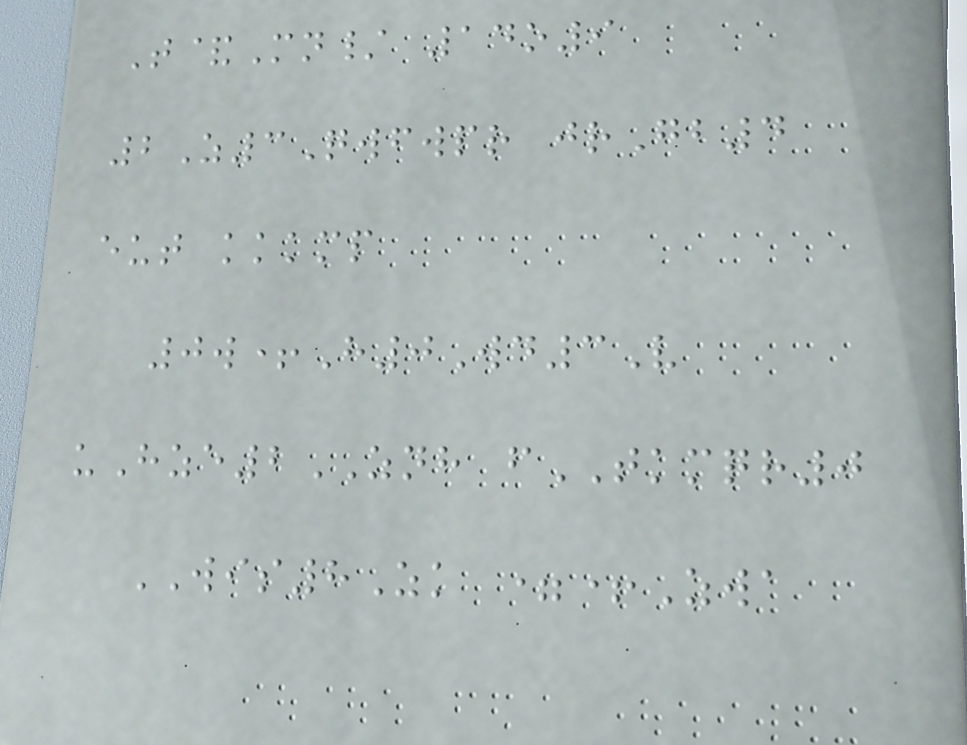T&Mn/ 14o9
2Z3Qwfwpr jrGb4
eut kkkmp
0w+H0Wd3V
uHze2ZNH fTKMQR0
WIS8Zk =+Zwa
